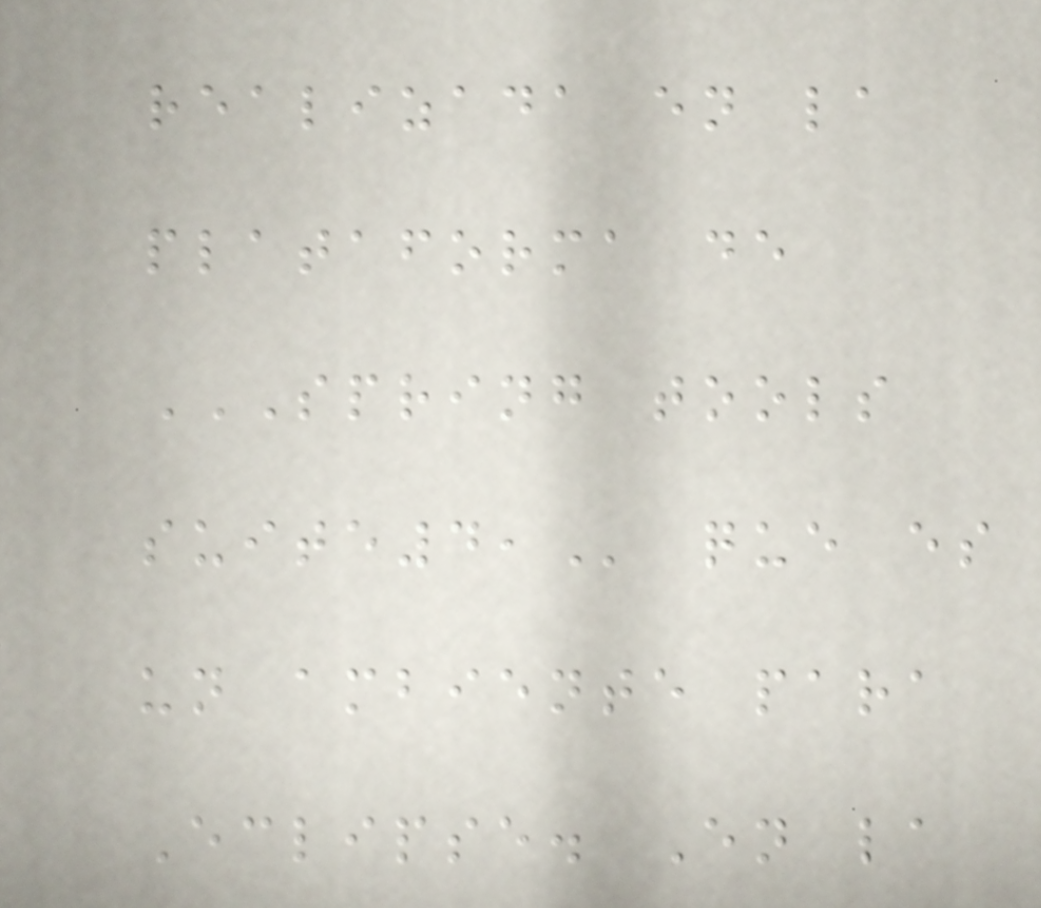realizada en la
plataforma de
SPRING TOOLS
SUITE4, que es
un ambiente para
Eclipse. En la
